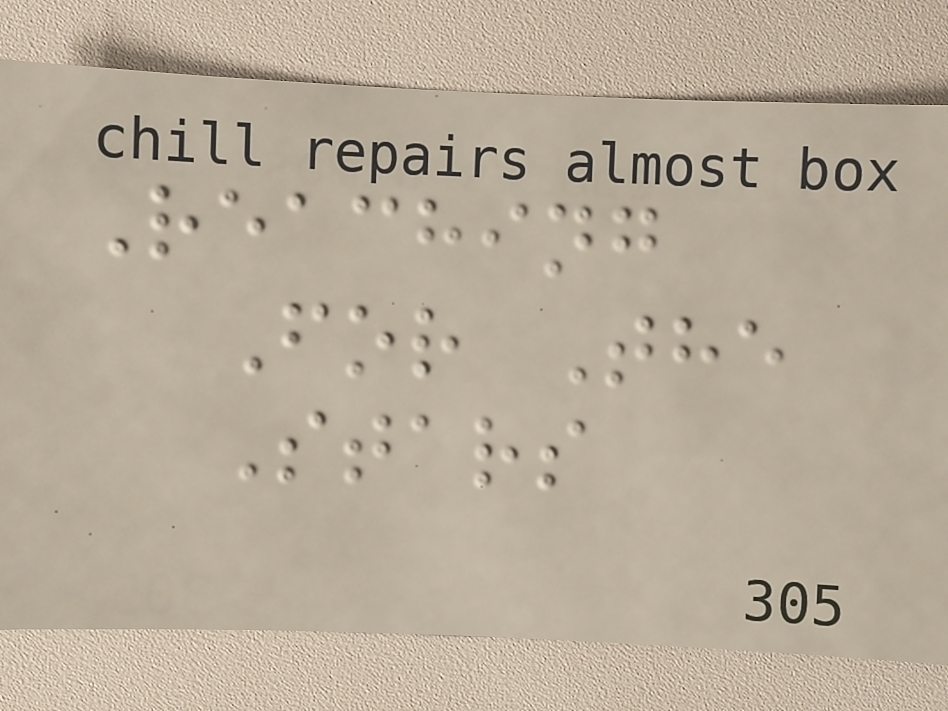Reaching
For The
Stars
